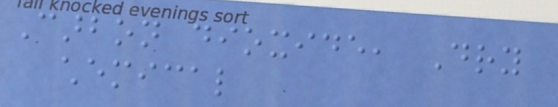Carbon dioxide, Dry
chemical
